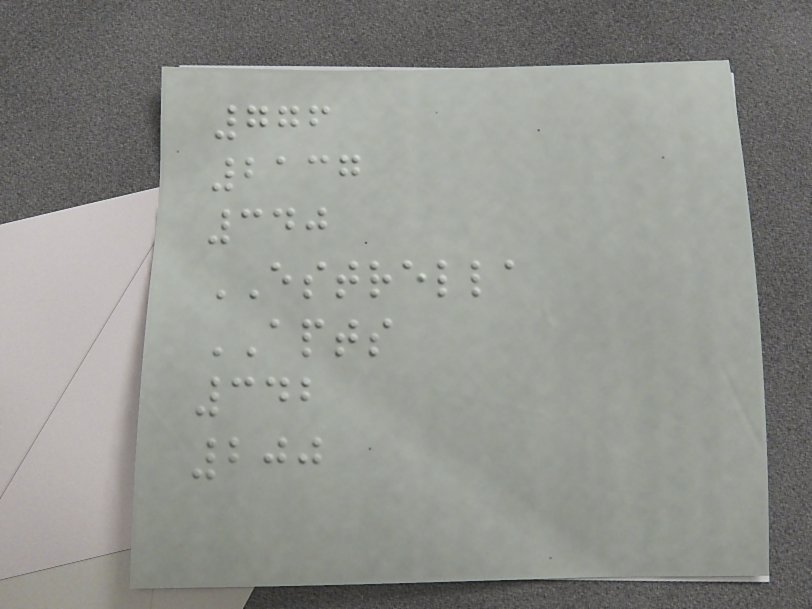776
2137
340
ESTRELLA
APTS
342
200
